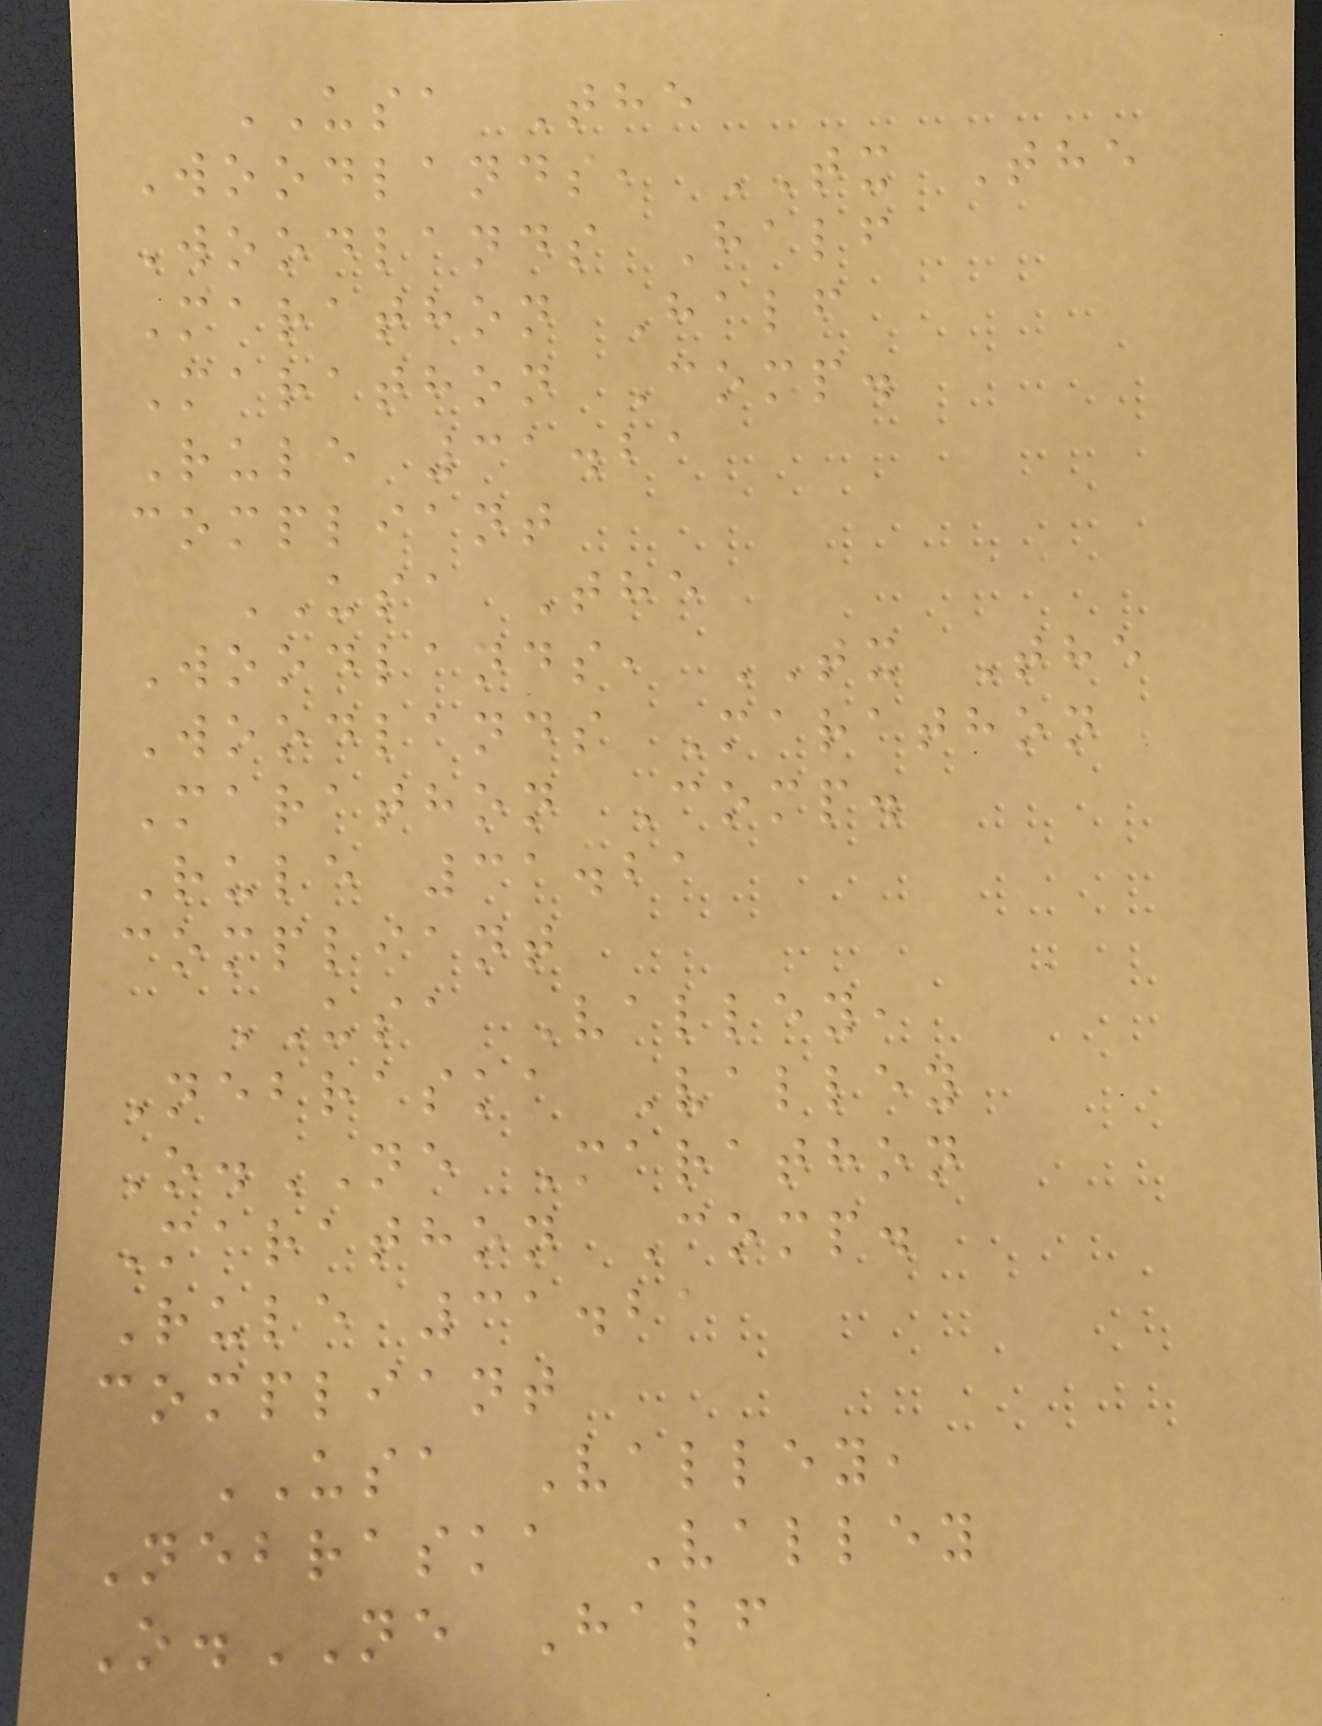USA The
Woodlands, TX The
Woodlands Half
Marathon Half
Marathon Comp.
Rule 31.21
compliant
USA The
Woodlands, TX The
Woodlands Marathon
Marathon Comp.
Rule 31.21
compliant
USA Valley,
Nebraska Valley
O.NE Marathon
Marathon Comp.
Rule 31.21
compliant
USA Valley,
Nebraska Valley
O.NE Half
